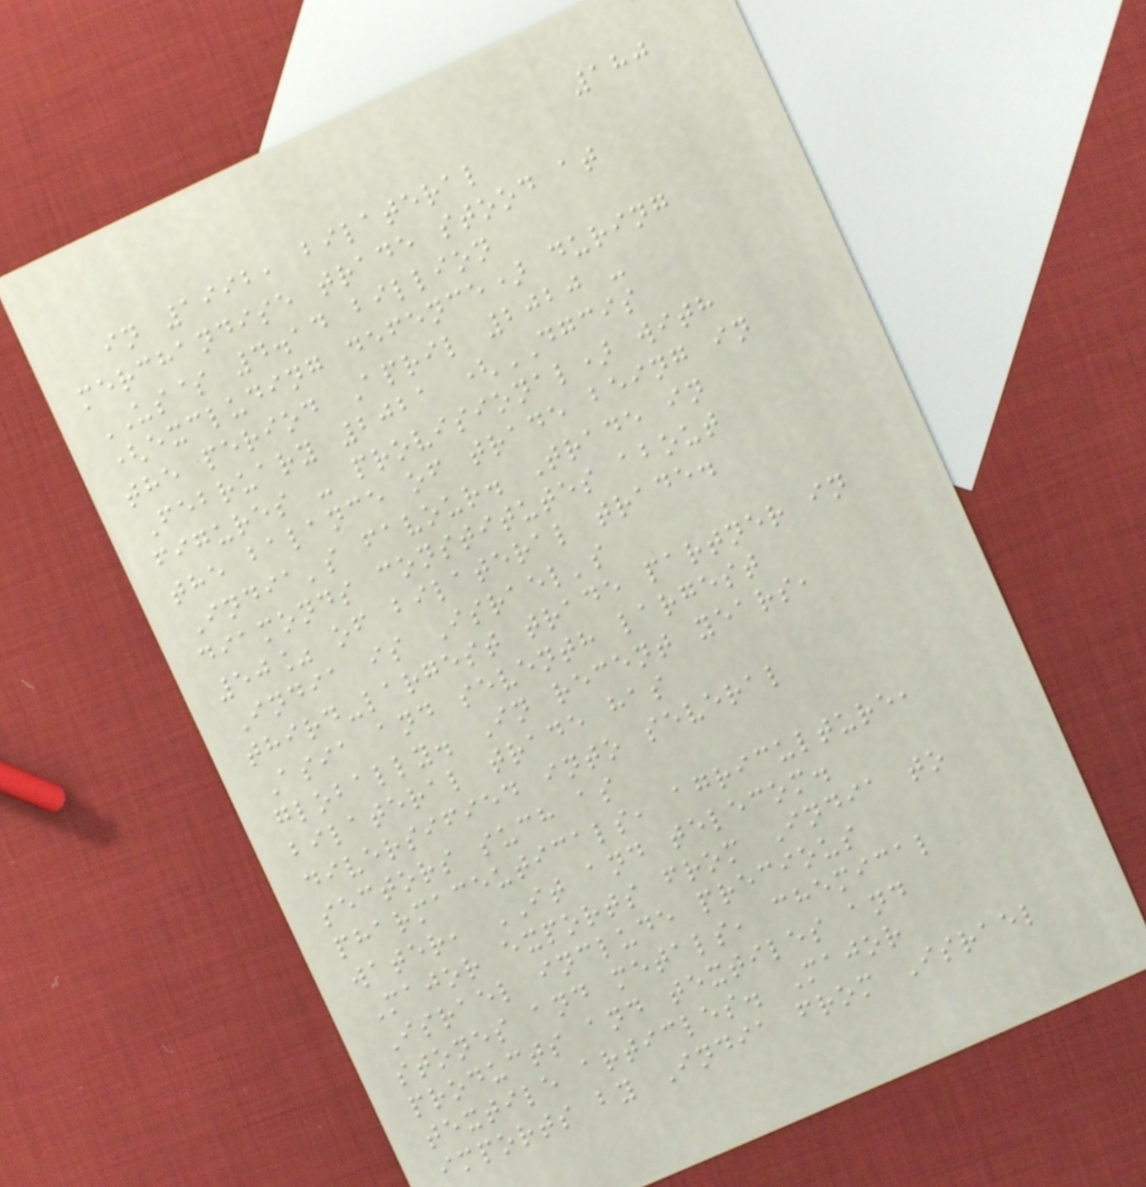180
in 1992, bilateral
merchandise trade stood at
US$ 4.14 billion
(excluding defence) during
the period April 2020 -
February 2021 (DGCIS
figures - provisional) with
the balance of trade being in
India's favour. Trade in
diamonds constitutes about
50% of bilateral trade.
India is Israel's
third-largest trade partner in
Asia and seventh largest
globally. In recent years,
bilateral trade has
diversified into several
sectors such as
pharmaceuticals, agriculture,
water, IT and telecom.
Major exports from India to
Israel include precious
stones and metals, chemical
products and textiles and
textile articles. Major
imports by India from Israel
